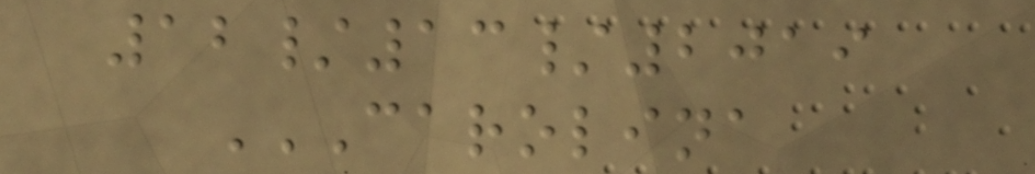12/13/2019
CAROLINA
